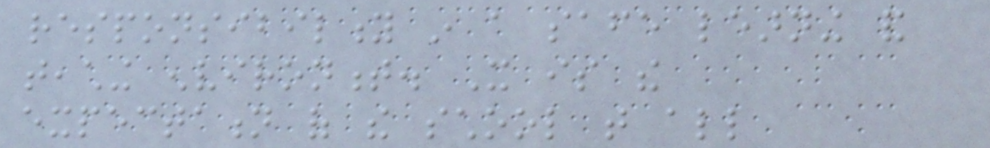responsibility in a safe learning and
teaching environment. It is the
expectation of the school that all
